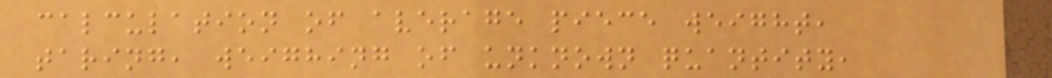calculation of average piece weight,
taring, weighing of unknown quantity,
